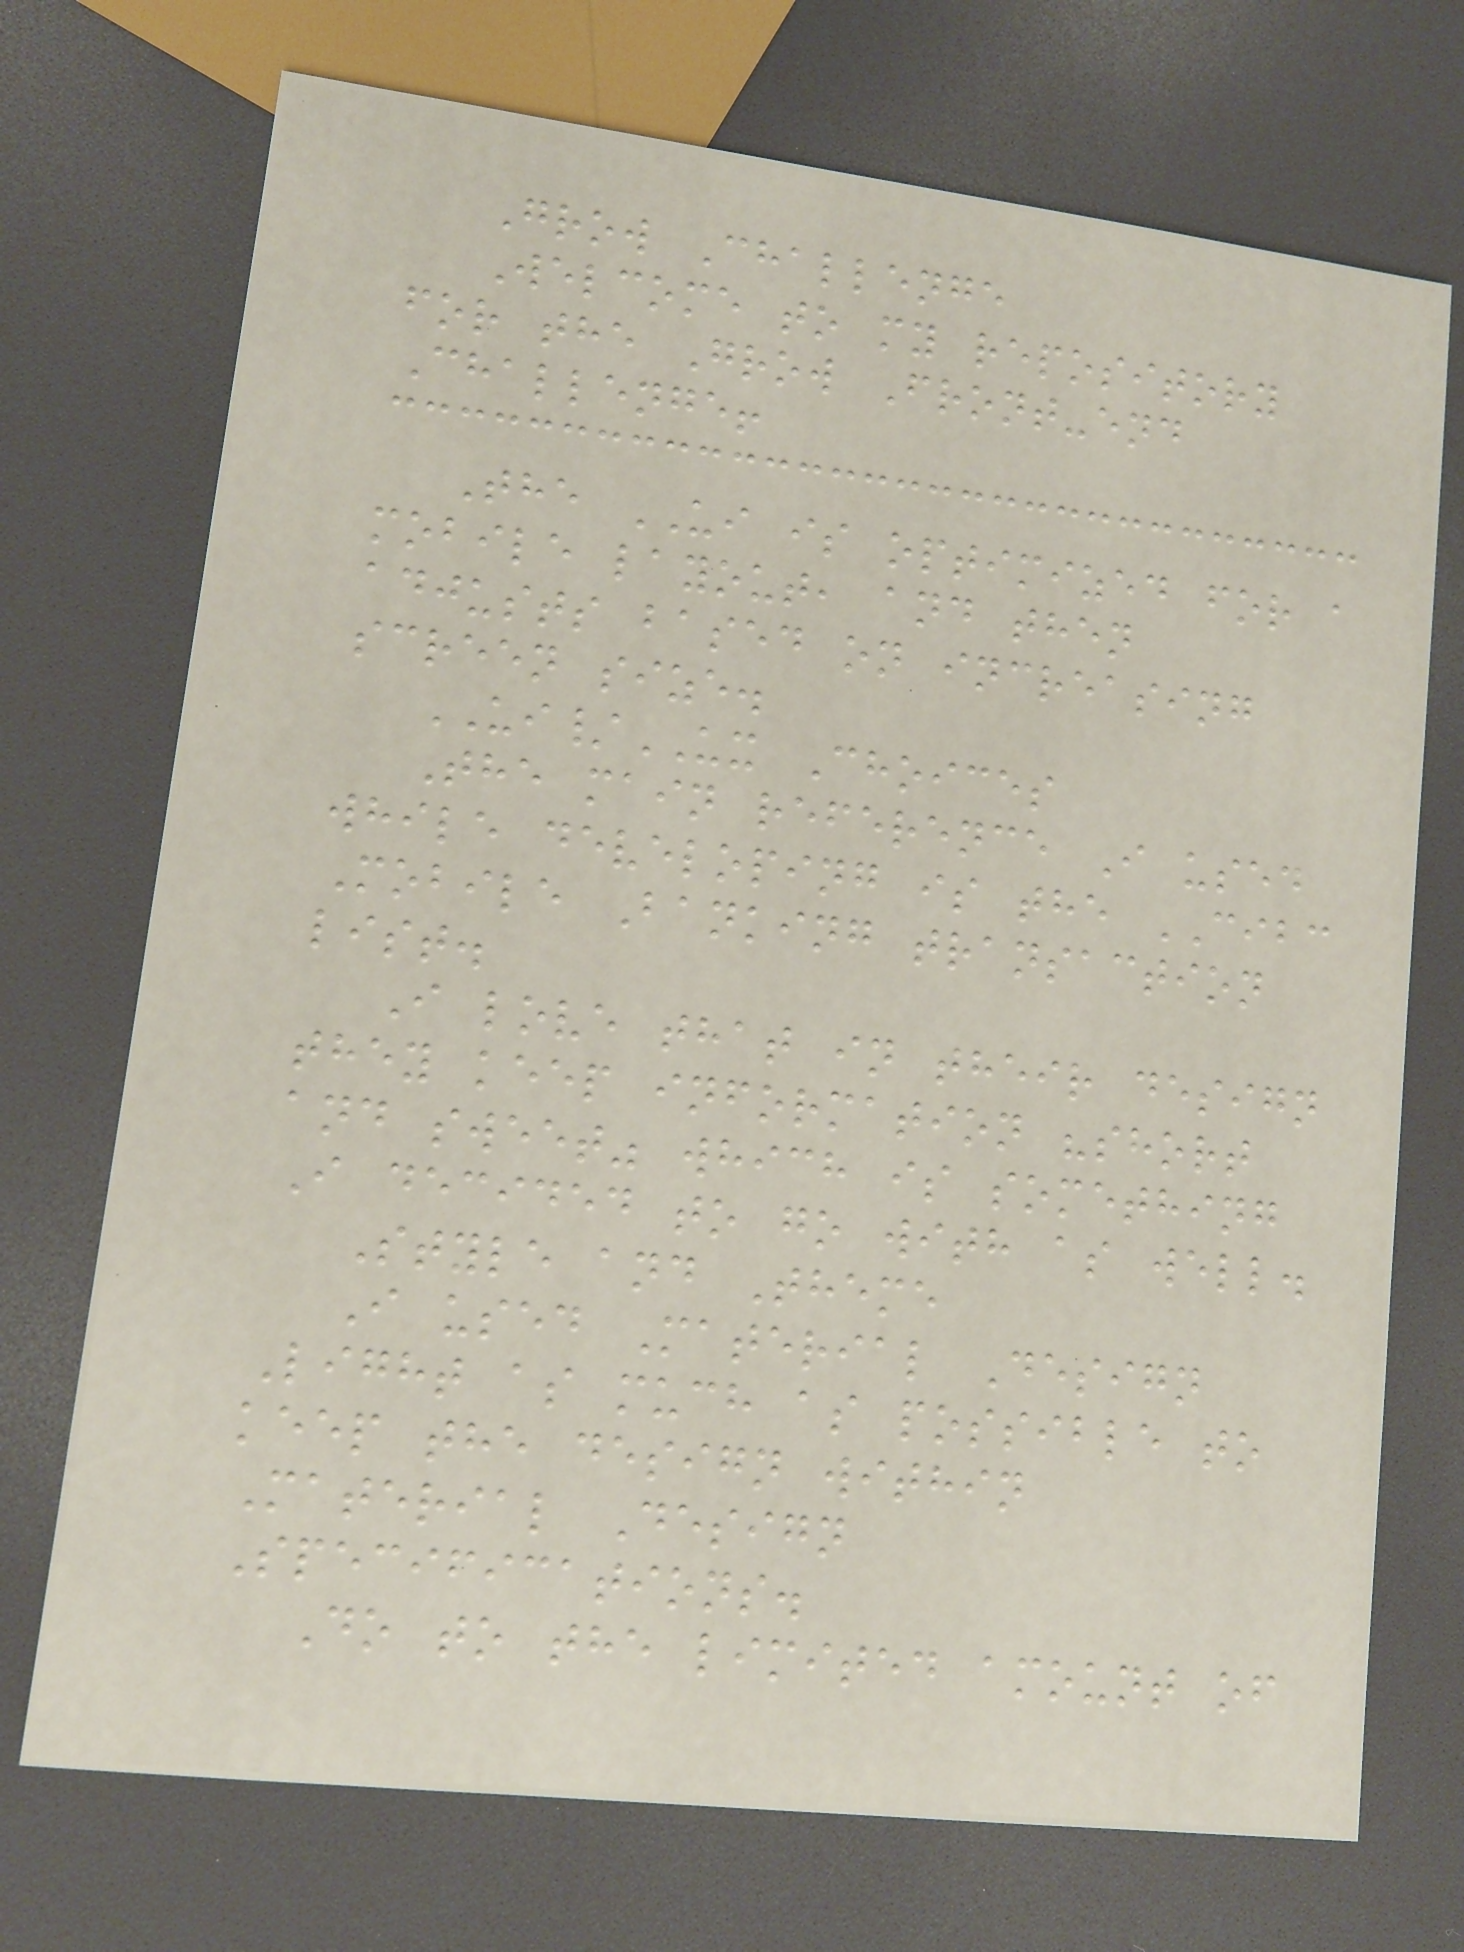Grow Challenge
Welcome to my repository
for the Grow Front-end
Challenge!
The UI is optimized for a
mobile layout, and then
adjusts based on increasing
screen size.
UI/UX Choices
The main reference I used
while developing is the CIBC
Mobile Banking transaction
list.
I love that in their design
they keep information "short
and sweet" which is something
I decided to go with as well.
Style and Theme
I used Material Design
Light as much as possible to
keep the design within
Material Design
Specifications.
Do to the limited amount of
